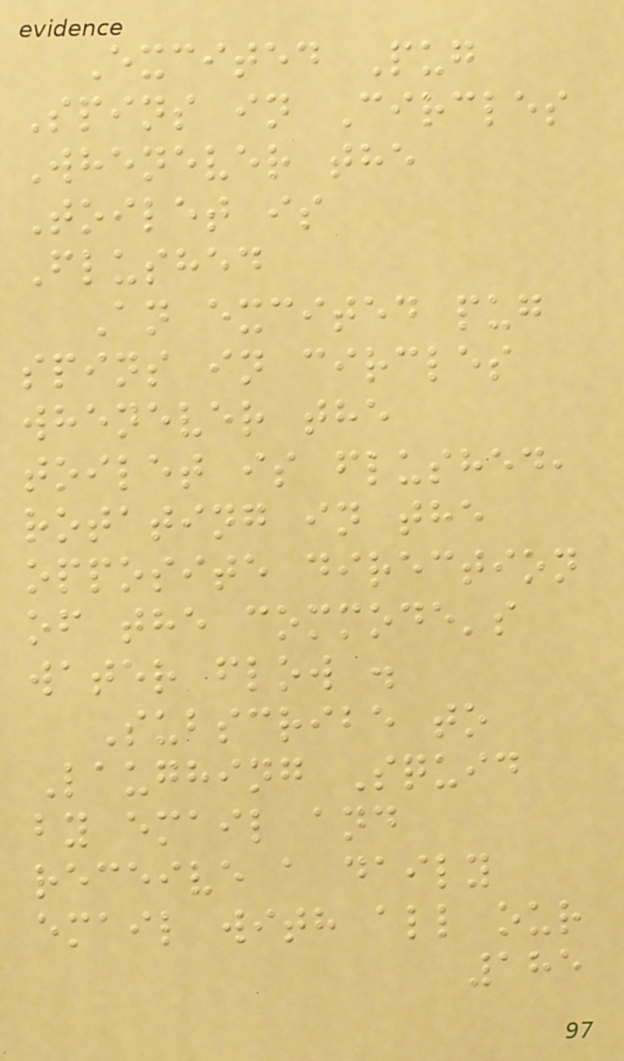Excited Pug
Spins in Circles
Whenever the
Toilet is
Flushed
An excited pug
spins in circles
whenever the
toilet is flushed,
rotating in the
opposite direction
of the commode's
water flow .
Subscribe to
Laughing Squid
by email and
receive a daily
email with all our
185
